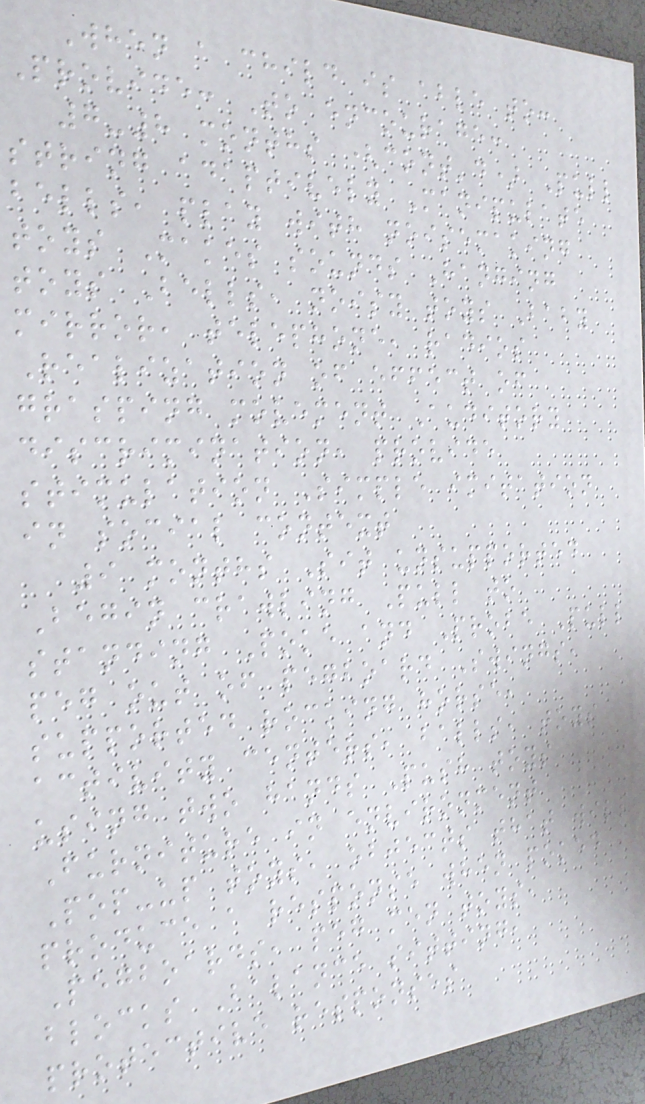When a child is able to:
Provide: To encourage:
7-8 months (cont'd) Pull
string adaptively Manipulate
bells, play with noisemaking
toys Makes sounds Hanging
toys Bells, noisy toys Baby
mirror, telephone, radios
Realization of effect of
grasping movement Auditory
discrimination, provide
stimulation Simple imitation
in social context
9 months Sit unsupported
Begin crawling Pull to
standing Poke and Probe Pull
peg out of pegboard Swings,
supported rocking horse,
activity centers, balls, toys
using two hands Push toys
Furniture in environment
Pop-up toys, objects that will
produce a response when poked
Pegboards, peg men toys,
blocks Balance sitting,
protective responses
